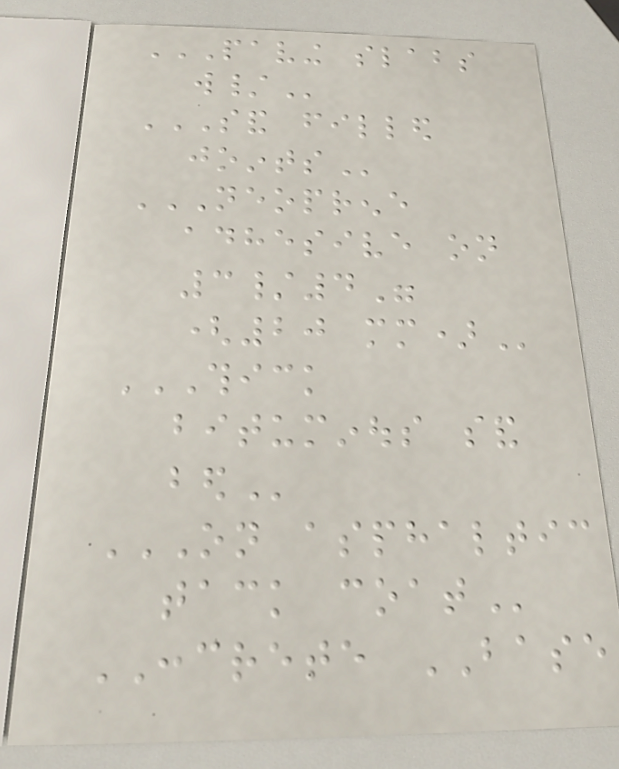PAVING SLABS
W/
SAND FILLED
JOINTS
NEOPRENE
ADHESIVE ON
3/4"
(20 MM)
THICK
BITUMINOUS SAND
BED
ON ASPHALTIC
TACK COAT
CONCRETE BASE
